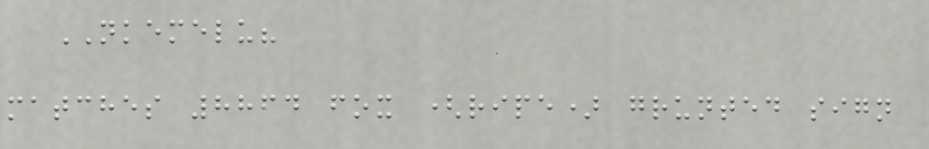NKEMELU?
matches 8864 fox (ripe) grunted sign
